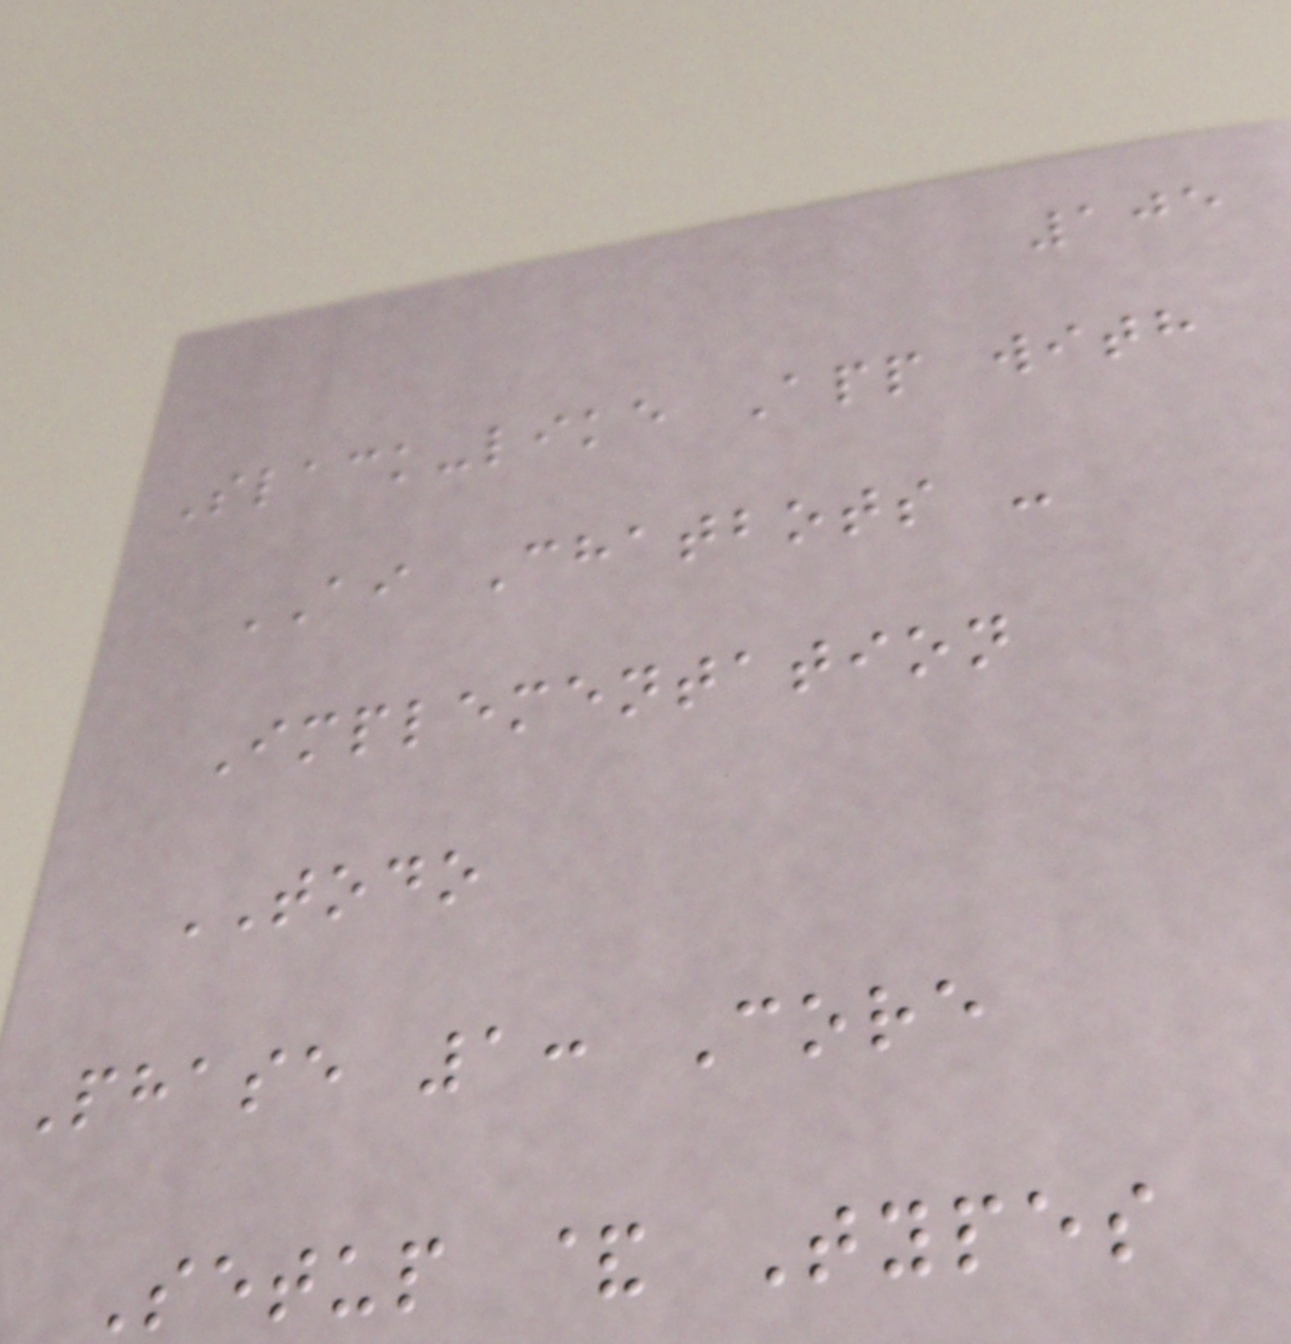105
Slack-like App with
AI Chatbots -
Implementation
TODO
Phase 1: Core
Setup & Types
